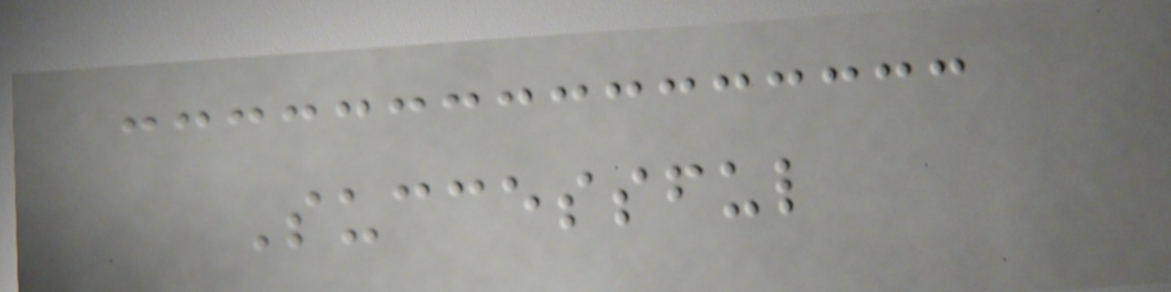Successful
